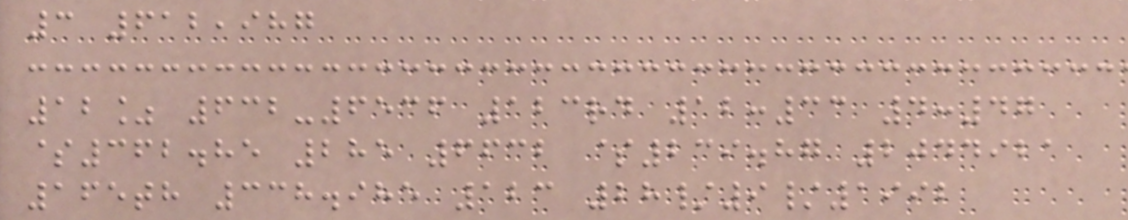3 612,987
12% 632-6536 123rd 12:33 4:47
$362.85 285 6632 $239.87 2044921
165th 338.985 123 28/9/1992
